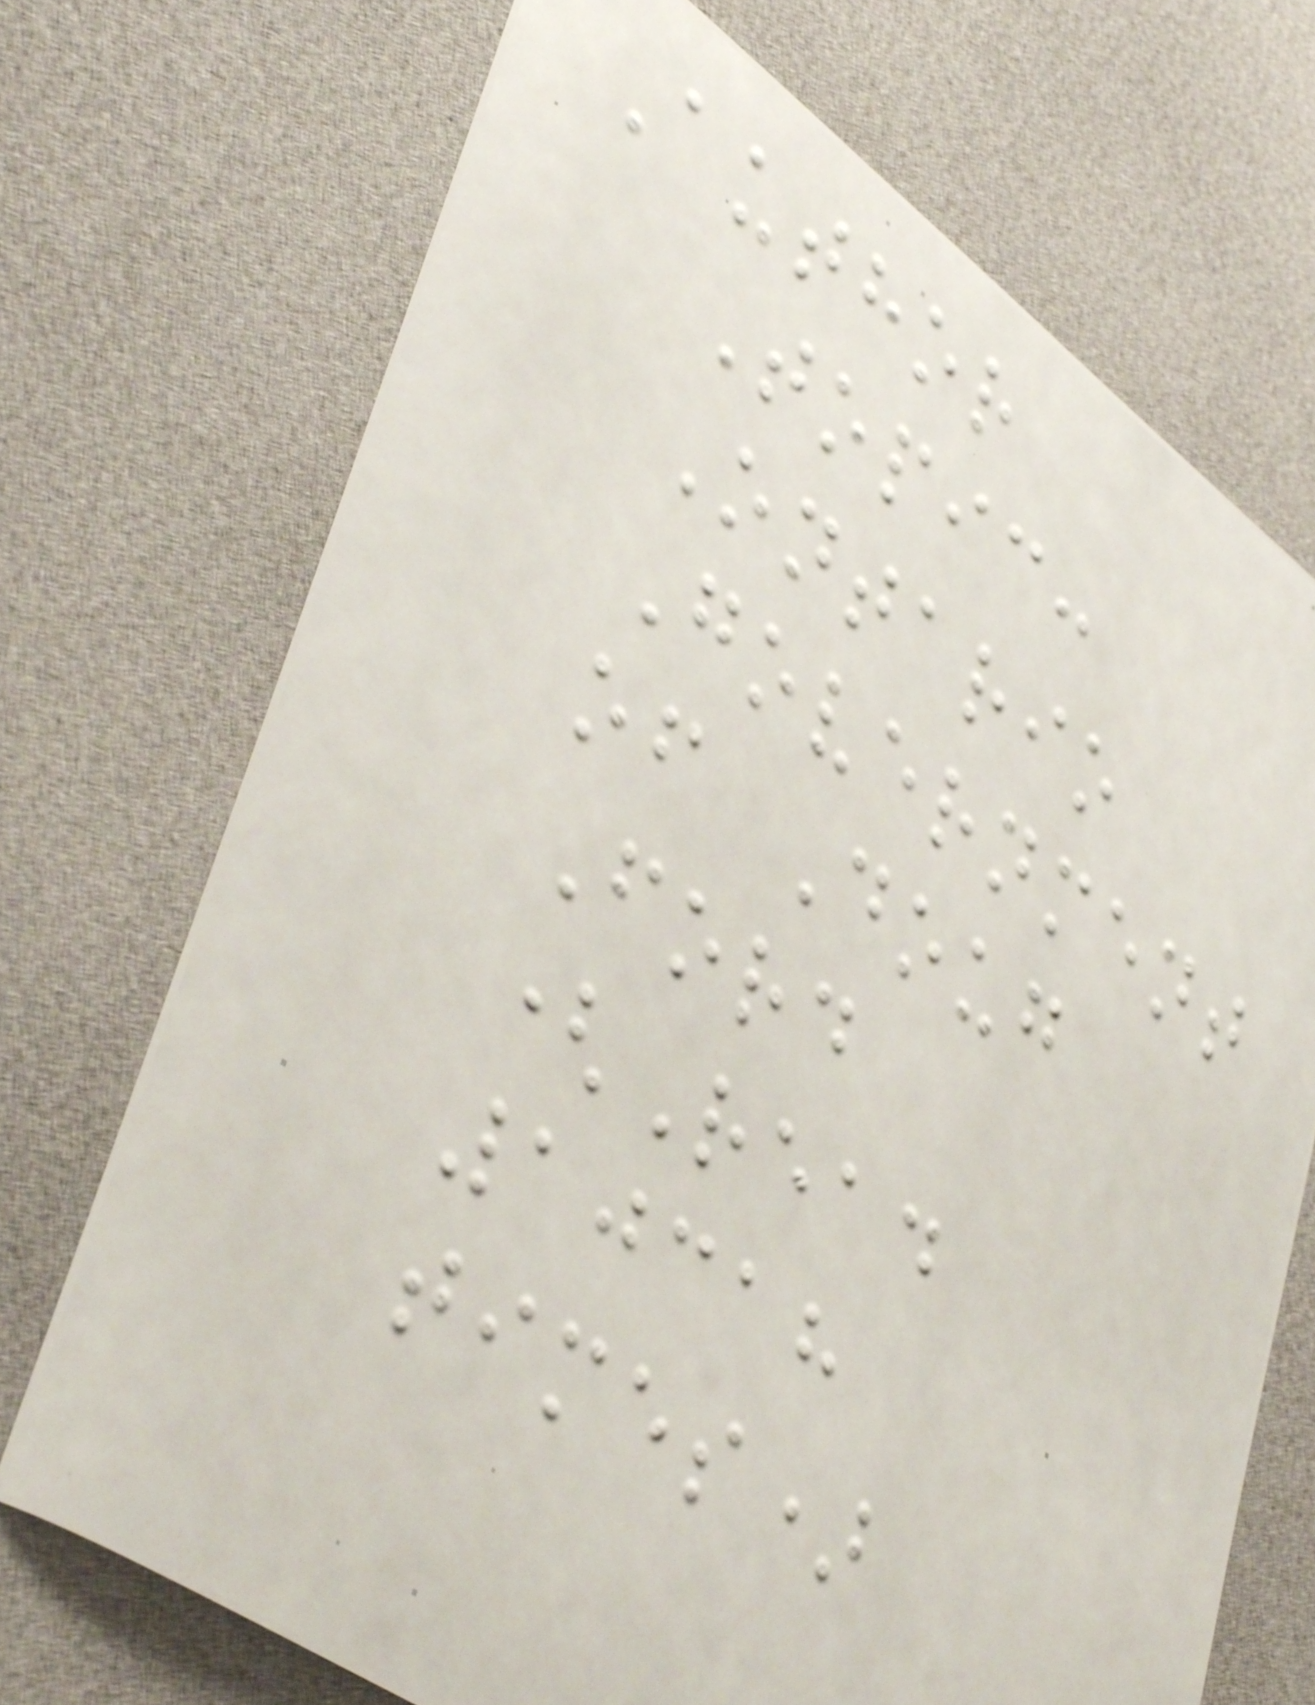Author
Topic:
Ontario
Government
of Doug
Ford
(Read
10318
times)
